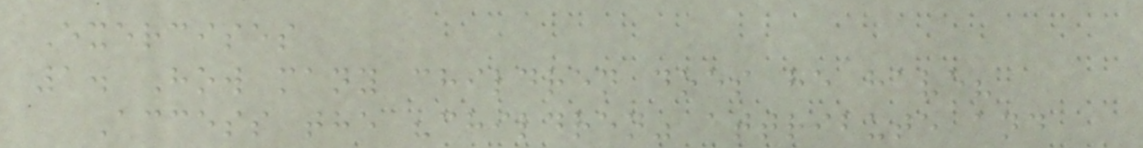Exercises
1. How many children does he have?
Access the "children" attribute and
